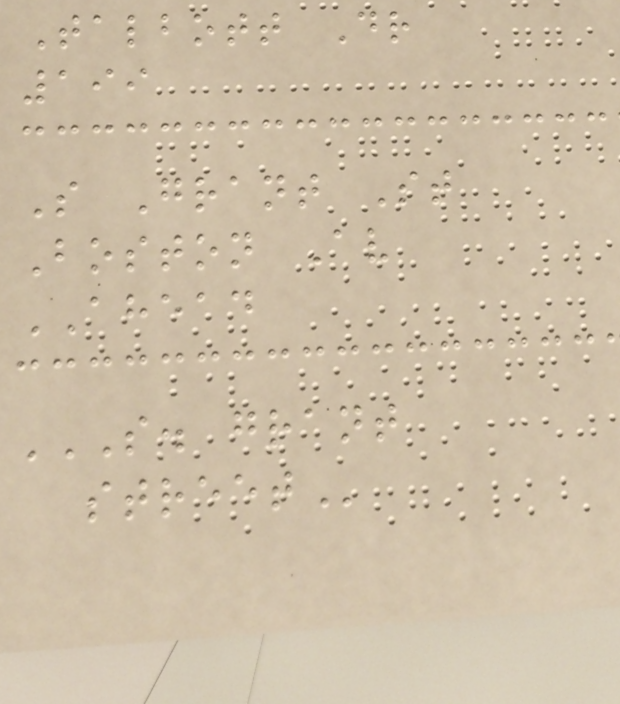Talbott Dr
199
S Grant St
Boston Av
AHEAD
S. GRANT
STREET
